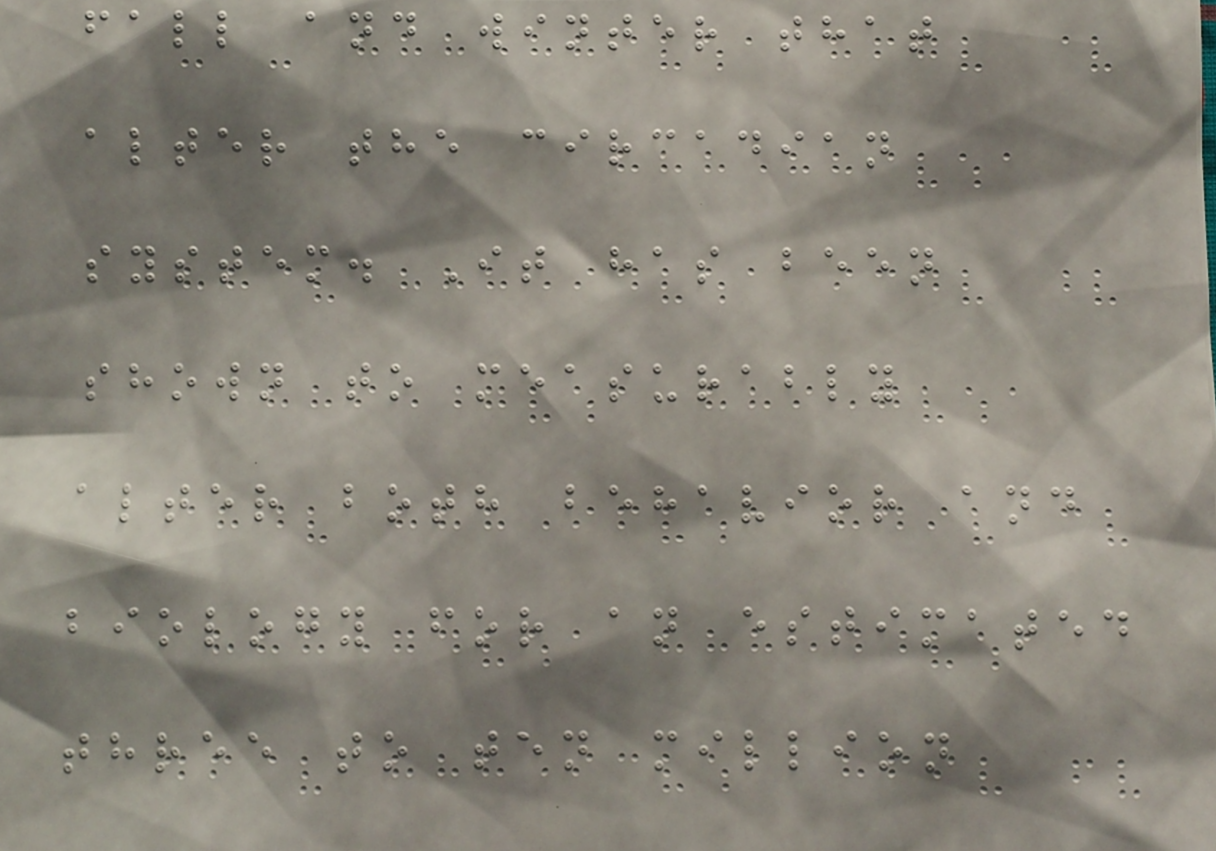fall and winter that
alter the circadian
system. It has been
shown to measurably
alter both behavior and
biology for an estimated
three to ten million
